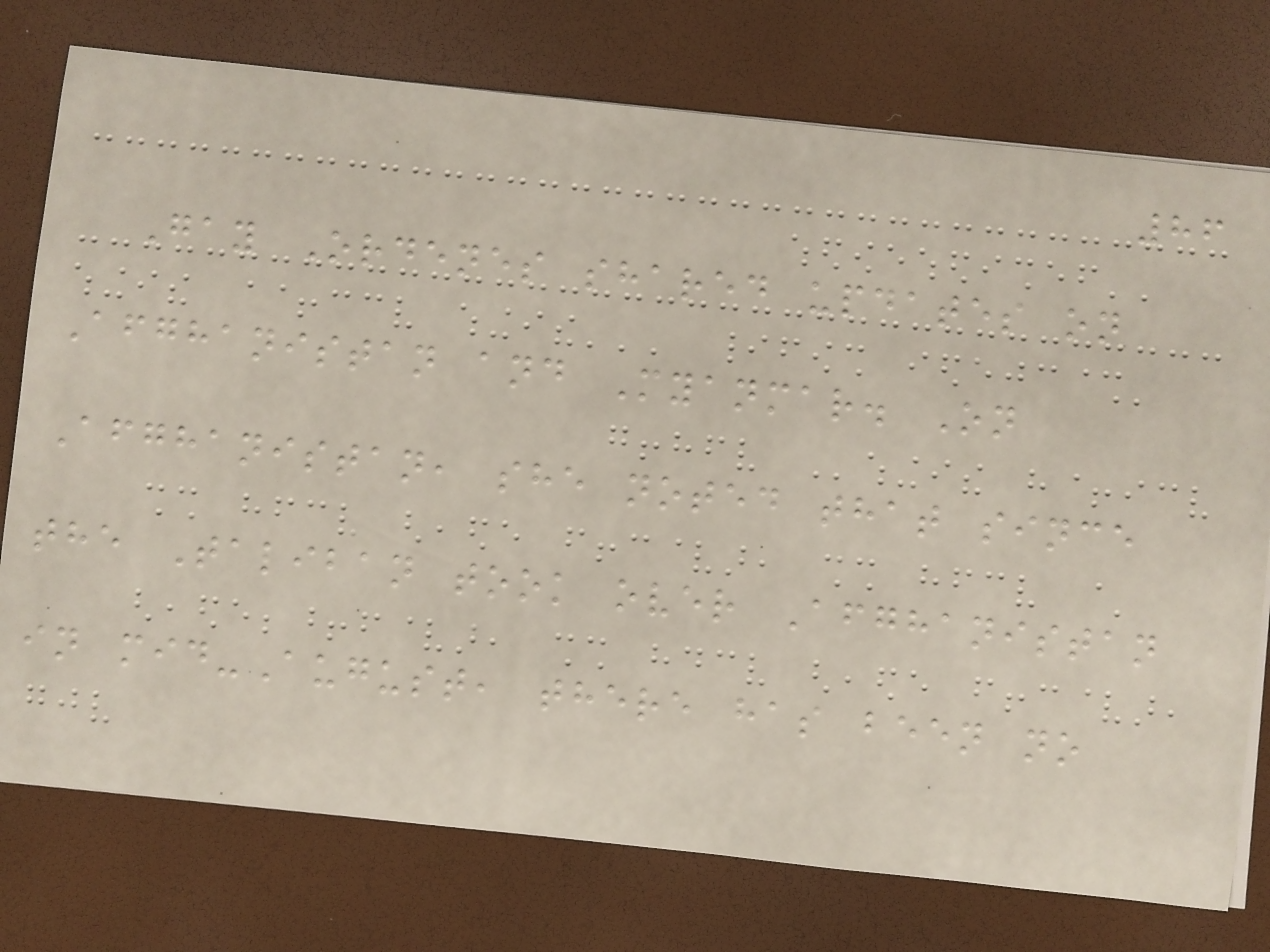86
Gay Ordenes shared updates on
Afghanistan and Myanmar. On
Afghanistan, she noted that since
the Taliban took over Afghanistan
in mid-August, there has been no
